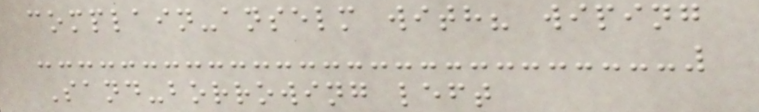complain-anselm with? wiping
Sand-borrowing left
